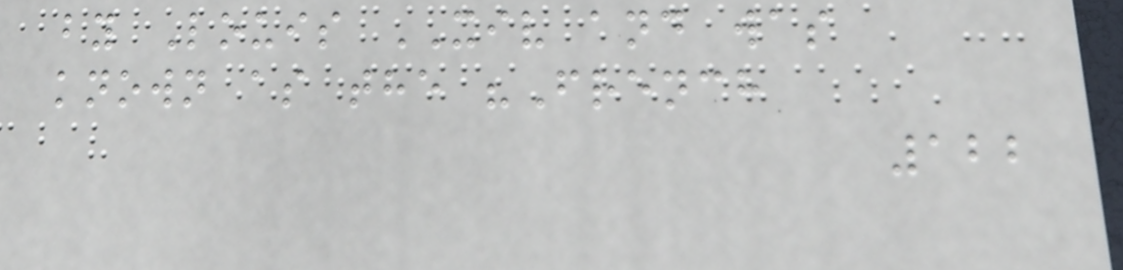by Louis XIV and was
known as the "French
122
